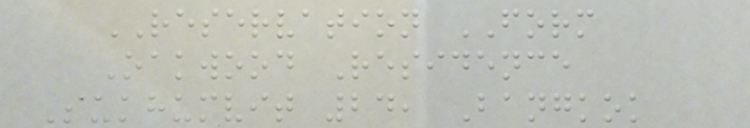RESERVATION FORM
Oakwood Residence
Sukhumvit 24, Bangkok
